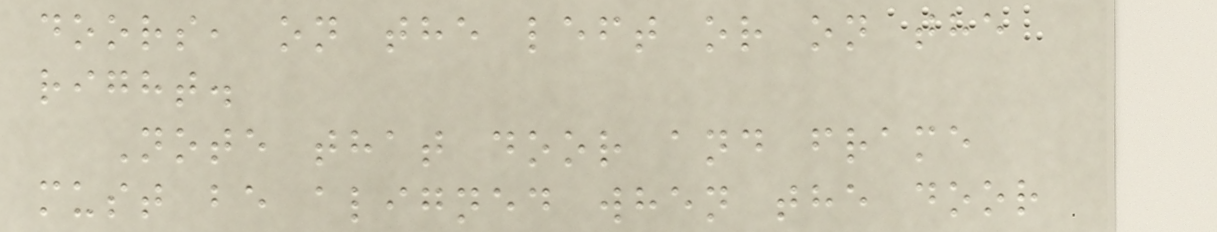doors, on the left or on the
right.
Note that door and frame
must be aligned when the door
